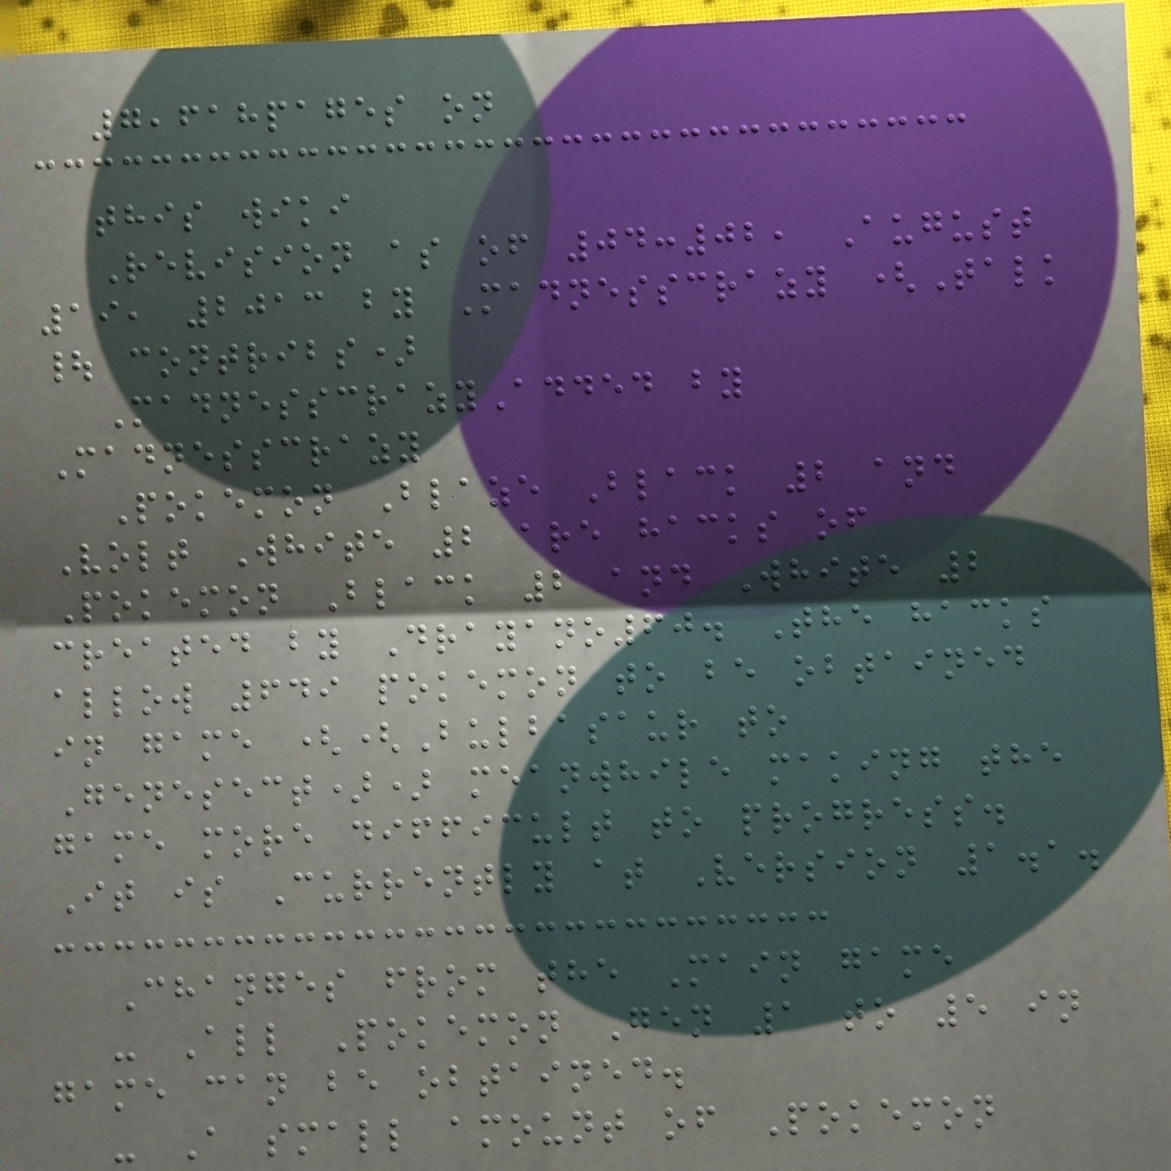7,618pages on
this wiki
Revision as of 04:02, August
19, 2013 by Madnesscrazy (Talk
| contribs)
MadnesscrazyAdded by
Madnesscrazy
Pokemon Blaze Black 2 and
Volt White 2 are hacks of
Pokemon Black 2 and White 2
created by Drayano60. The hacks
allow 649 pokemon to be obtained
in game ((Bulbasaur to
Genesect)) meanwhile making the
game more difficult to progress.
It is Currently at Version 1.1.
Changes from the Main game
- All Pokemon Gen 1 to 5 in
game can be obtained.
- A small amount of Pokemon
